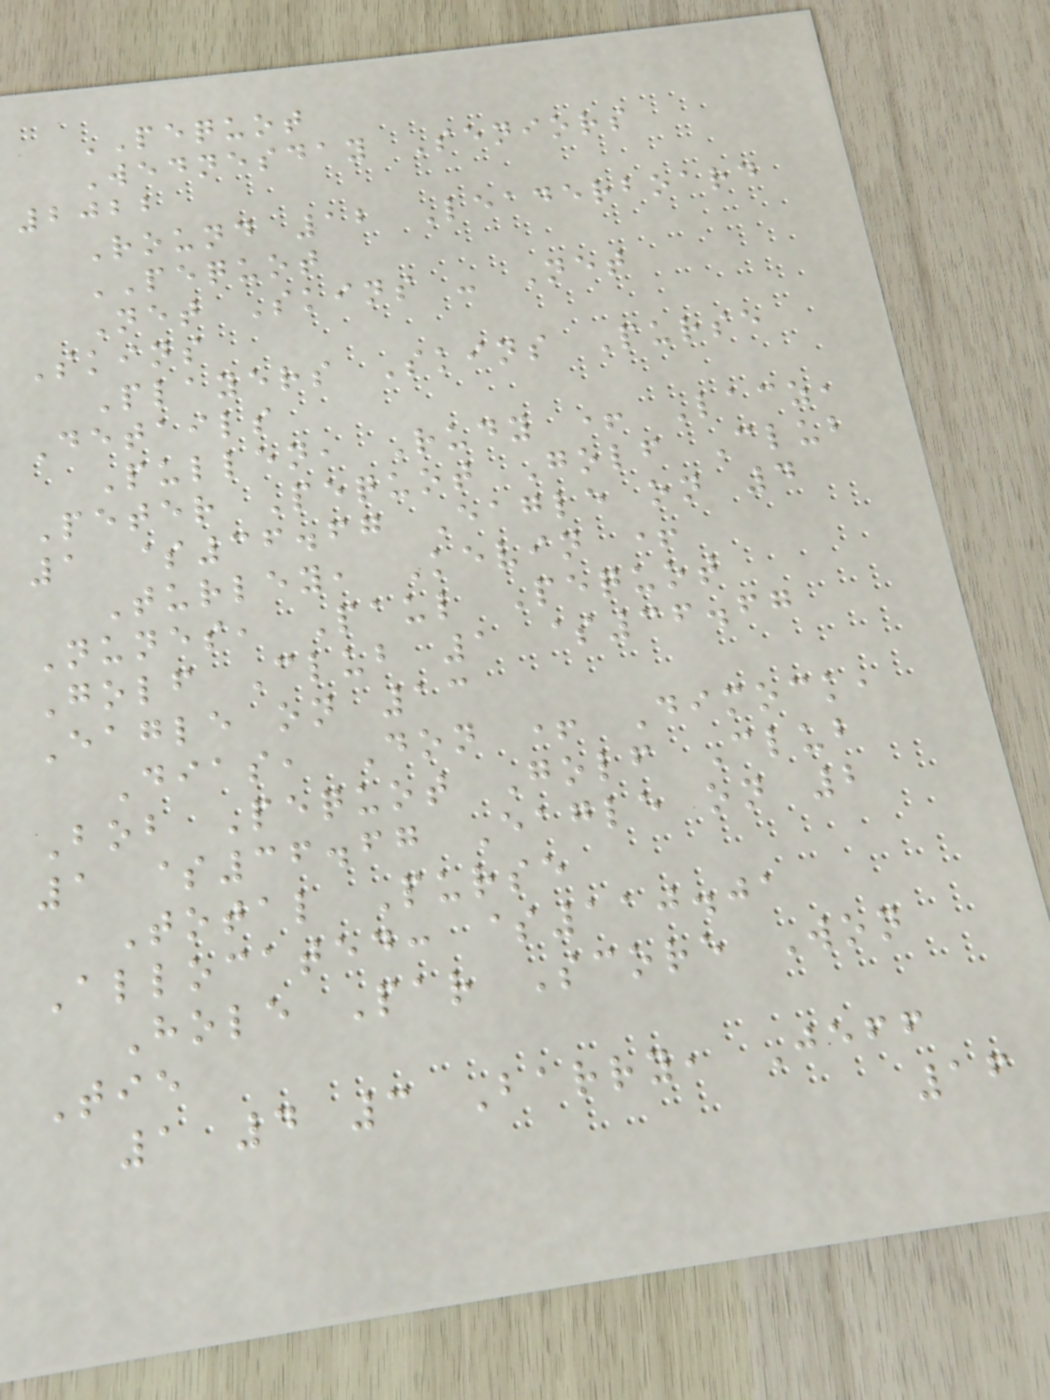PEQUOT
Wednesday Seniors
2022
Round 12 Leaderboard
PEQUOT
Net Skins - Net
Skins
Players Skins Purse
Details
Pullen, Rudy + Lacz,
Peter Pequot Golf Club
1 $36.67 Eagle on 4
Turley, Kevin +
Nunes, Paul Pequot
Golf Club 1 $36.67
Eagle on 13
Dias, Don + Dimock,
Bob Pequot Golf Club
1 $36.67 Eagle on 2
Total Purse
Allocated: $110.01
Hole Par Score Won
Tie
1 4 3 Barry, Jeff
16
